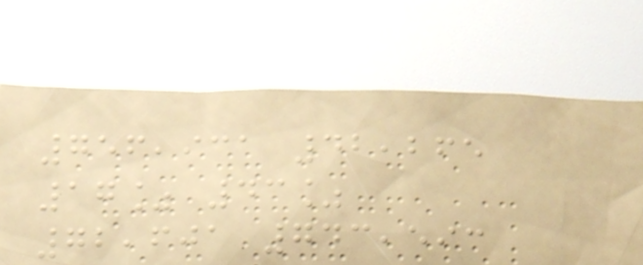756,931 42,265
17% 43%
72,601 743,593
